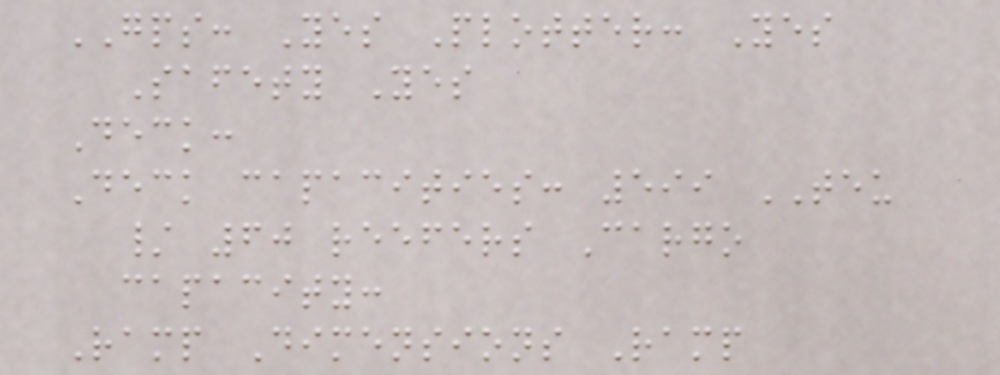GPS: Yes Plotter: Yes
Safety Yes
Deck:
Deck capacities: 599 TEU
/ 60 reefers Cargo
capacity:
Ramp Dimensions Ramp
